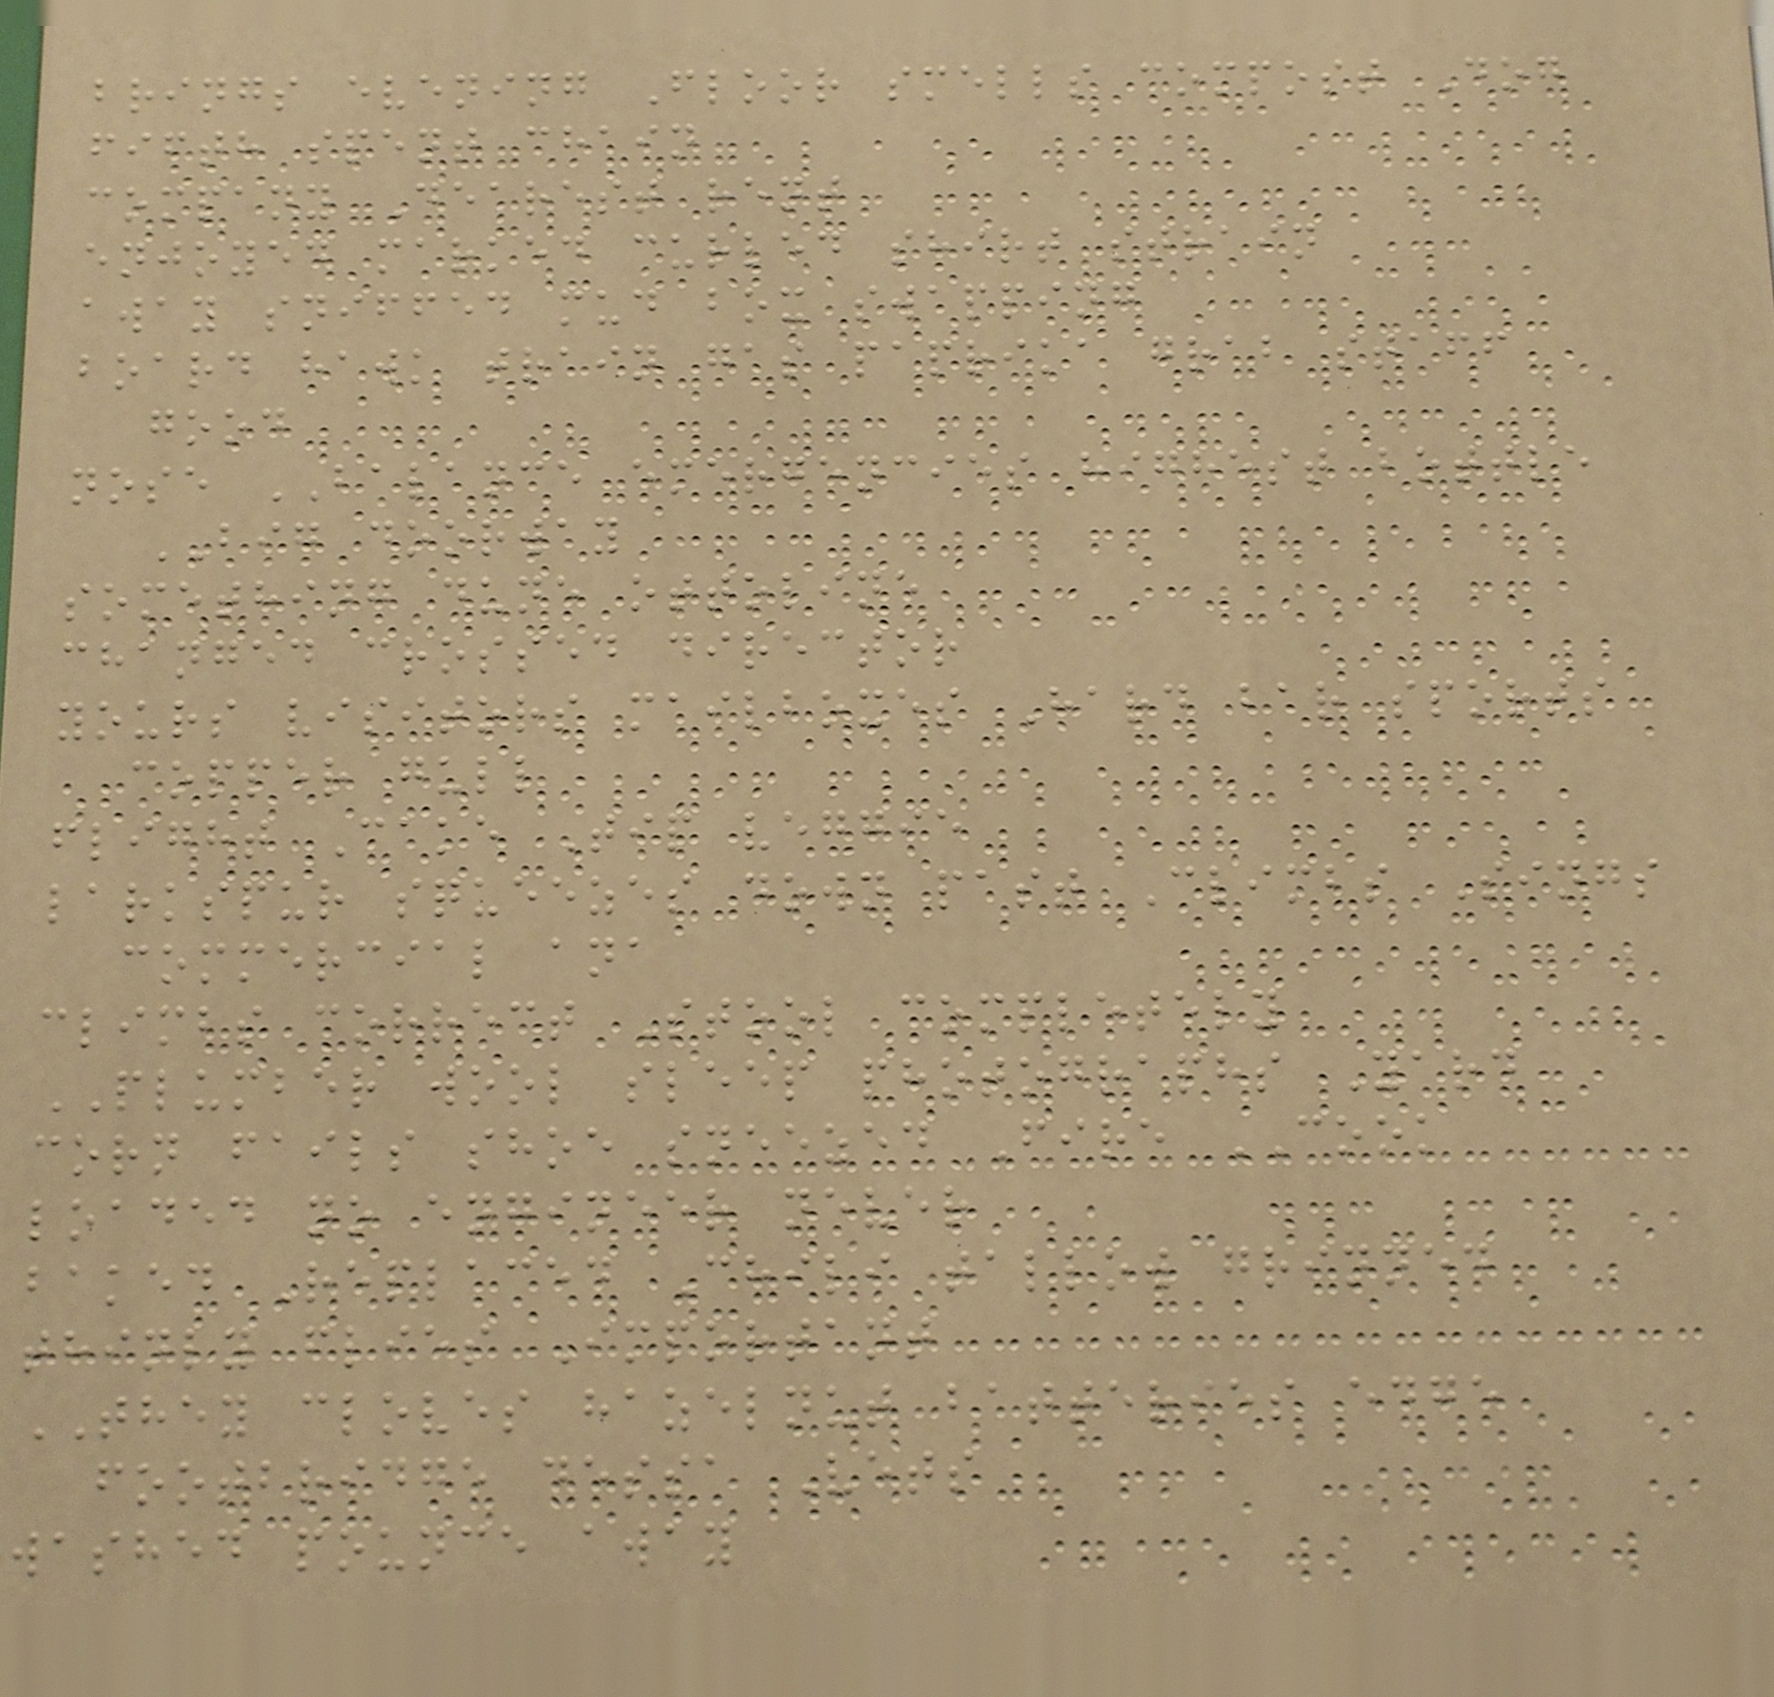brings evening Floor smells compost Dog
fifth spent chain
company Dearest rent
enjoyed marked curled shirt strain
away sniffed mud box swapping
board hawk train gas paprika grab staff
good
nose BALANCE emergencies highest bottle
BIG doorway
something dune ottoline
changed crossed director
yours visitors mailboxes Hard bar sports
copper gull
flight Cake Tip veggie
larkspur squeezes down past Climbs Sings
commercial ana
climbs correct Stool completely
PLUMBER wool sleep photographs Yard
corn fails shoe sneezed Fire COOK
loaded no engineer never
baked Replaced Chili tallow grinned
thinly flies Important
THEY cloves hazelnut batteries edge
footbridge dessa Vets
washed pounce away
